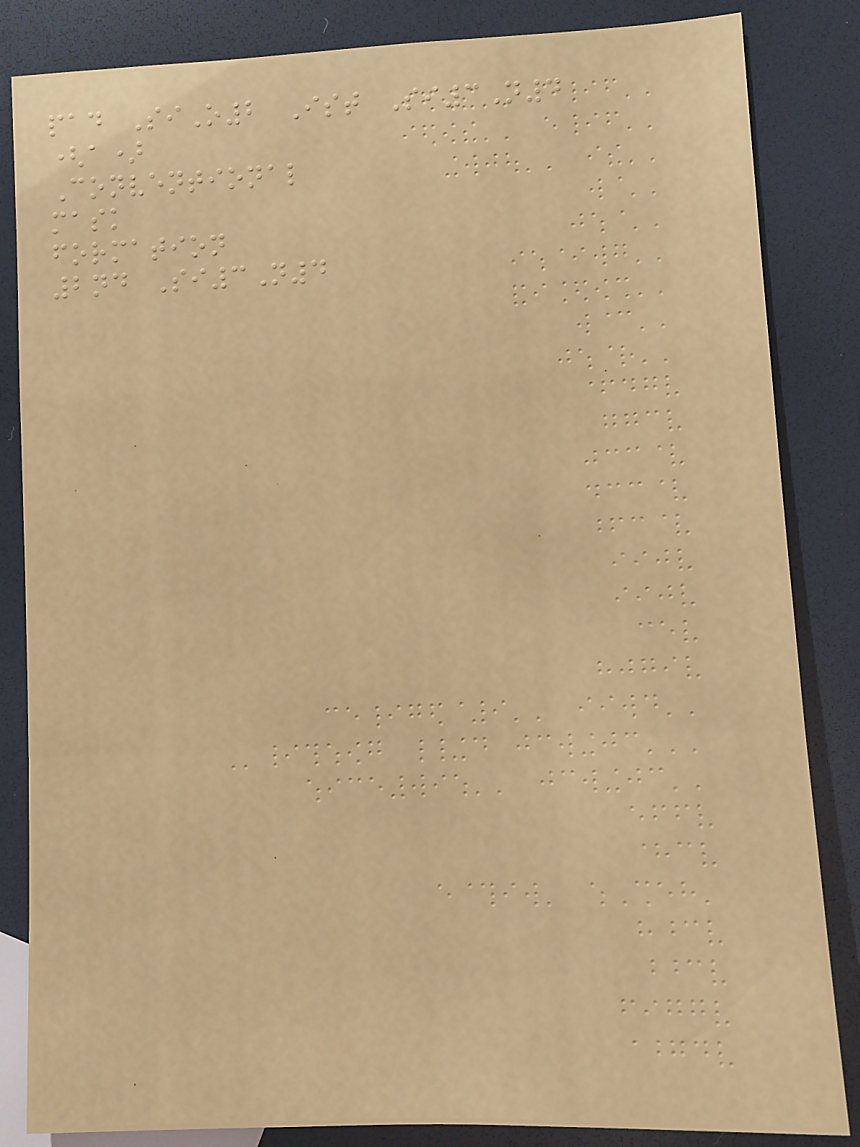pad SiO2 Ist Si3N4
(a)
Conventional
mask
formation
2nd Si3N4
